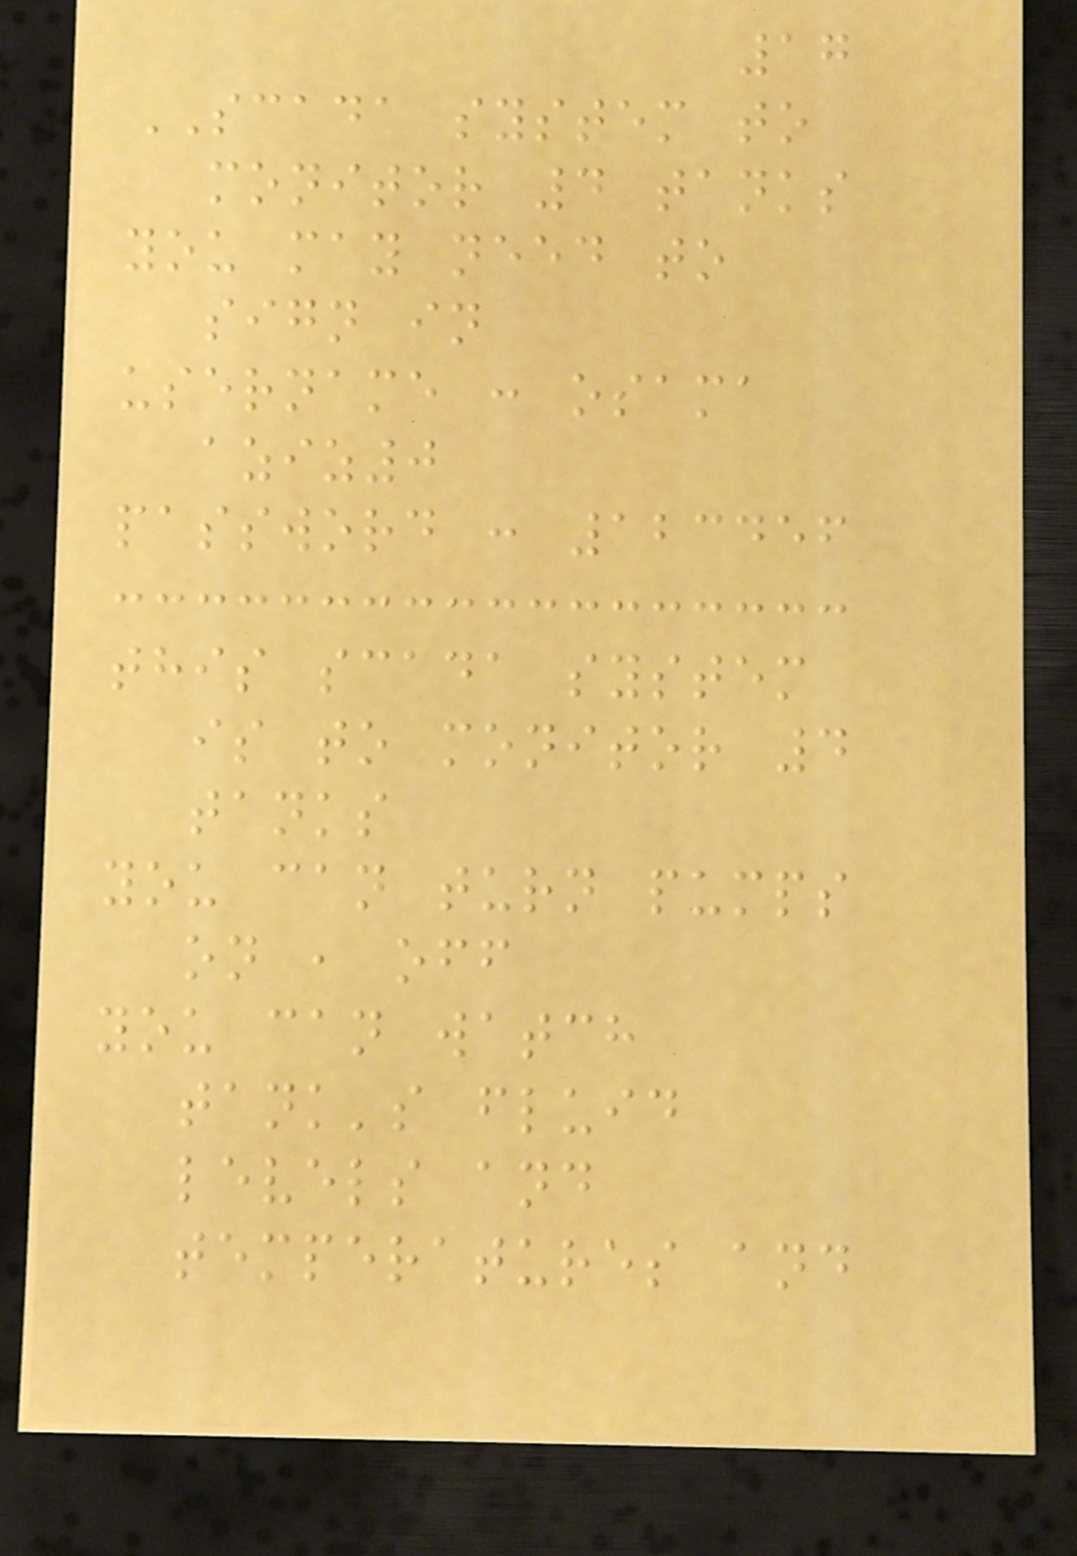17
SCADA system to
monitor 4 tanks
you may need to
sign in
username : osama
aziz0
password : 123456
this scada system
is to monitor 4
tanks
you can turn pumps
on , off
you can watch
tank's fluid
levels and
temperatures and
